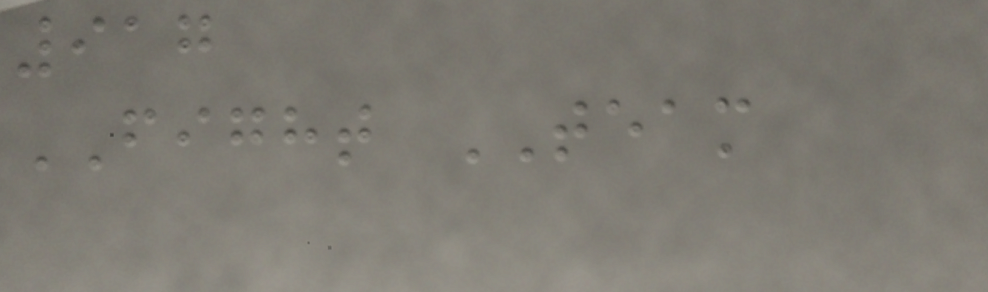917
FIGHT TEAM
